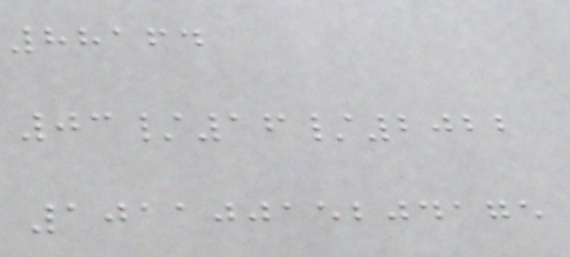88164
03/16/2022
10110015204175
